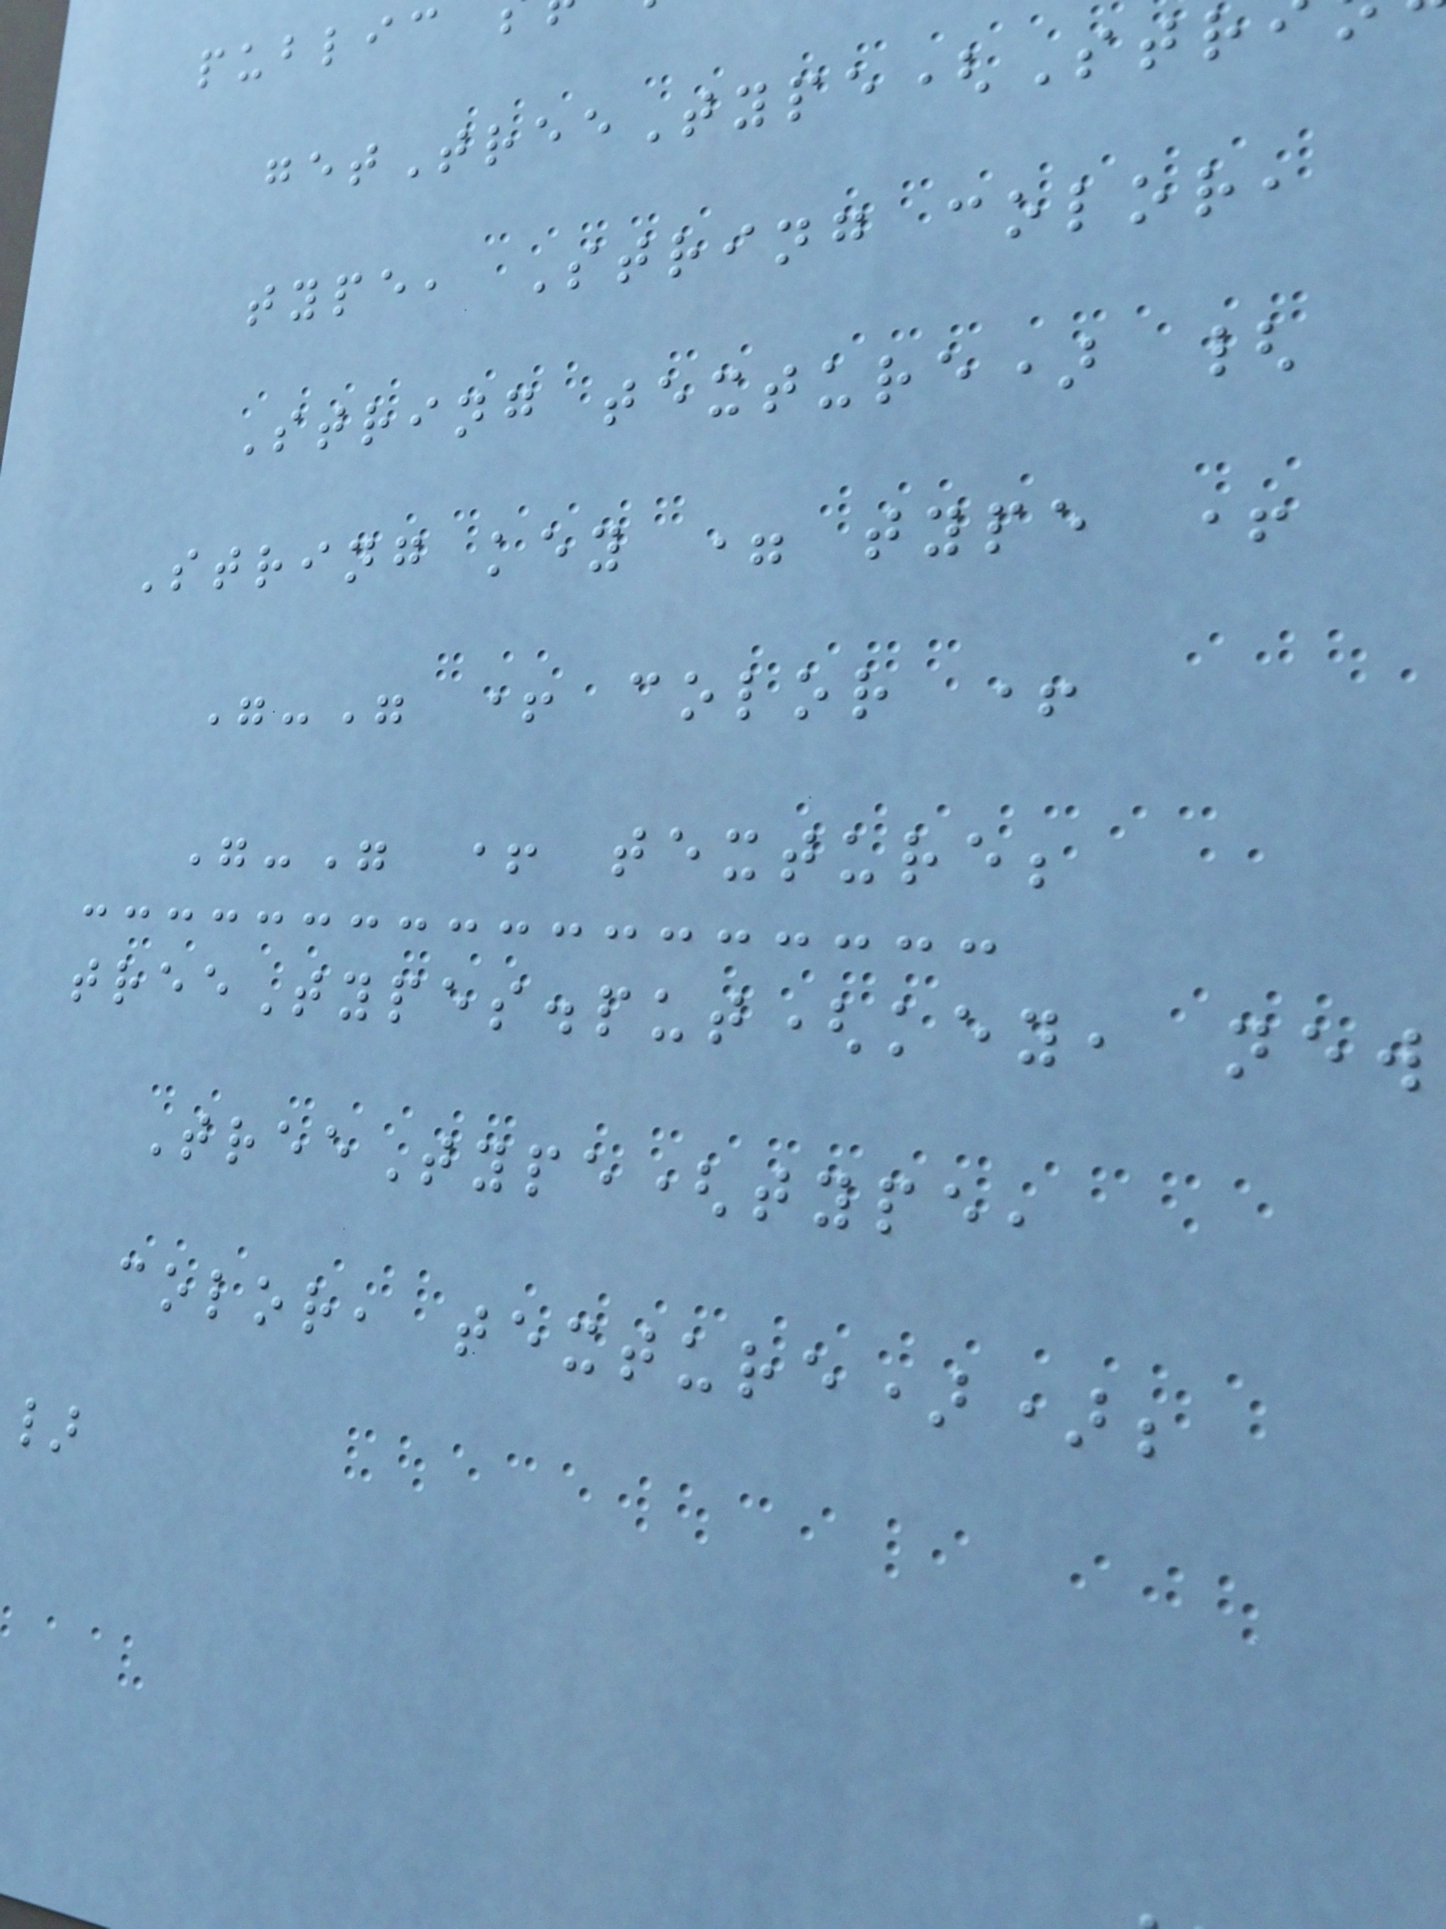public
getTreeType(Str
type, String color,
String texture) {
String key = type +
"-" + color +
"-" + texture;
treeTypes.put(key, new
TreeType(type,
color, texture));
}
